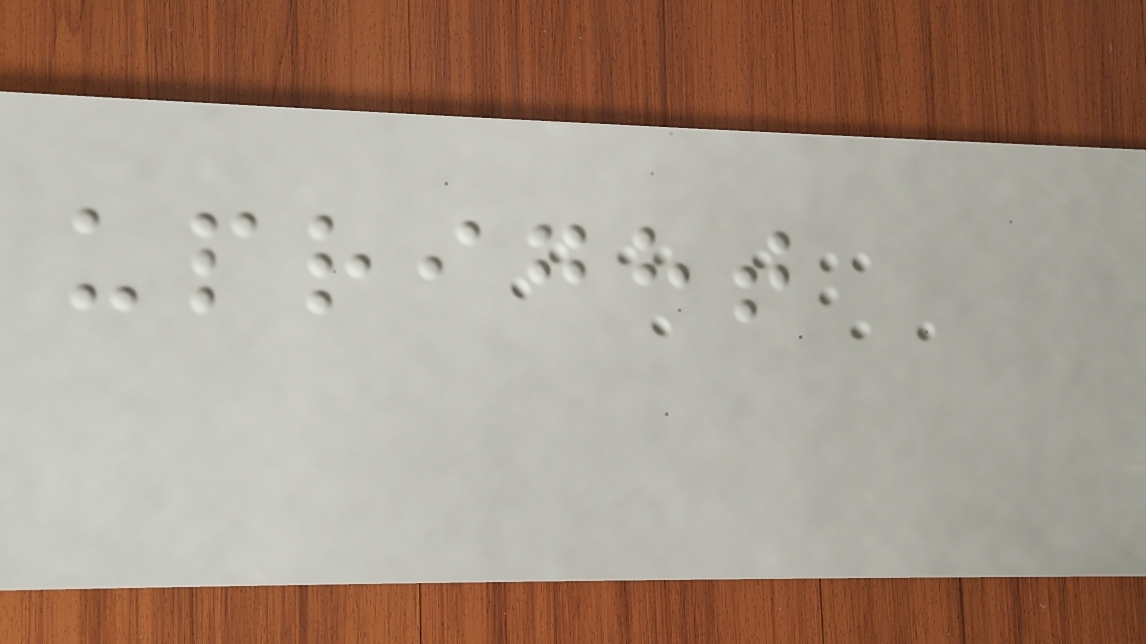upright
